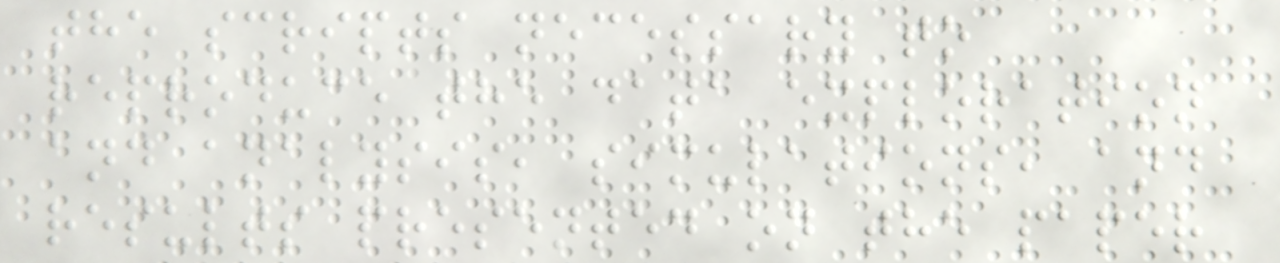the scripts necessary to
reproduce the data exploration
and analysis, simulations, and
results presented on the paper
